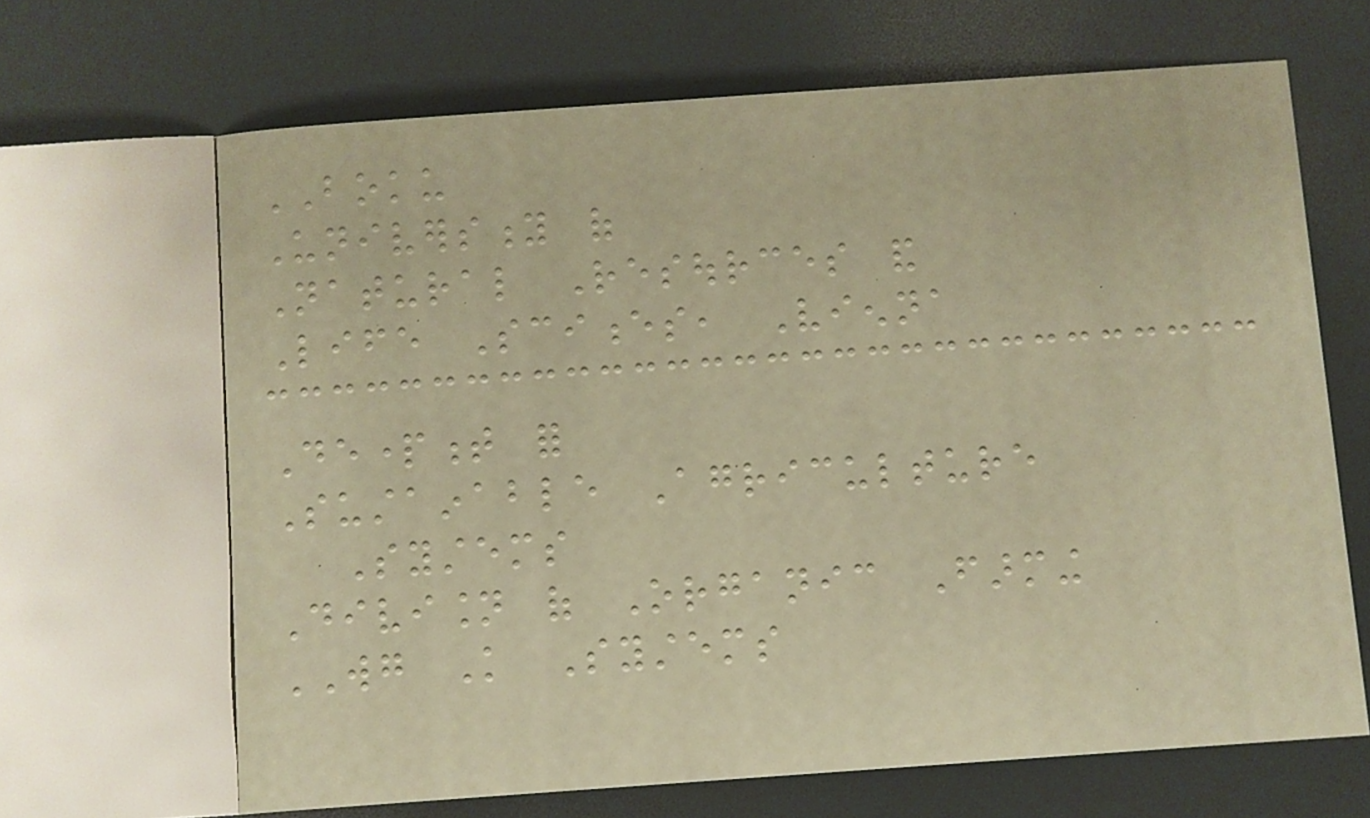BOKU
University of
Natural Resources and
Life Sciences, Vienna
Department for
Sustainable Agriculture
Systems
Division of Organic Farming
WG Knowledge Systems
